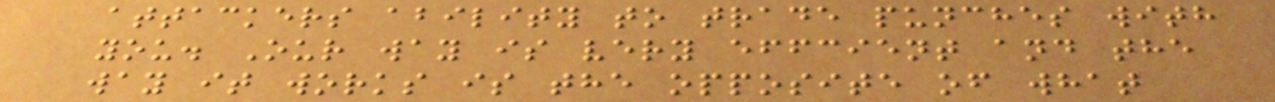attackers ability to trade punches with
you. Our way is very effcient and the
way it works is the opposite of what
